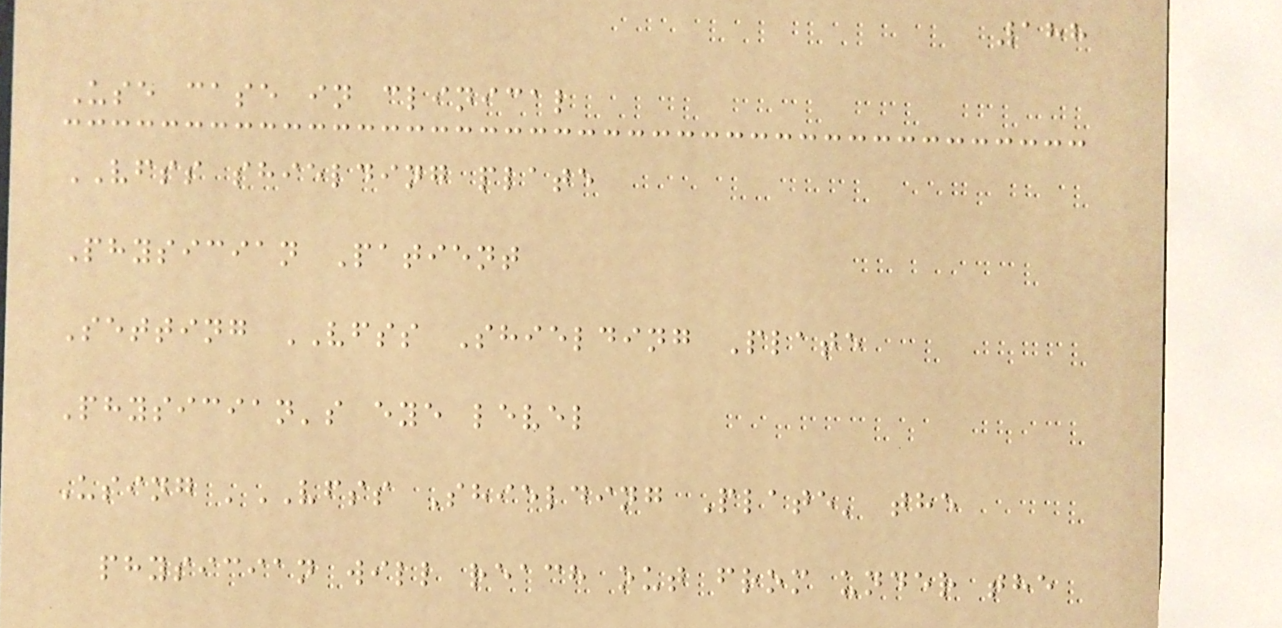188
Use case in clinical
VFSS shielding plate
Physician Patient
Setting VFSS Shielding Plate
Physician's eye level
Using 'VFSS Shielding Plate' the
physician will reach out from under the
